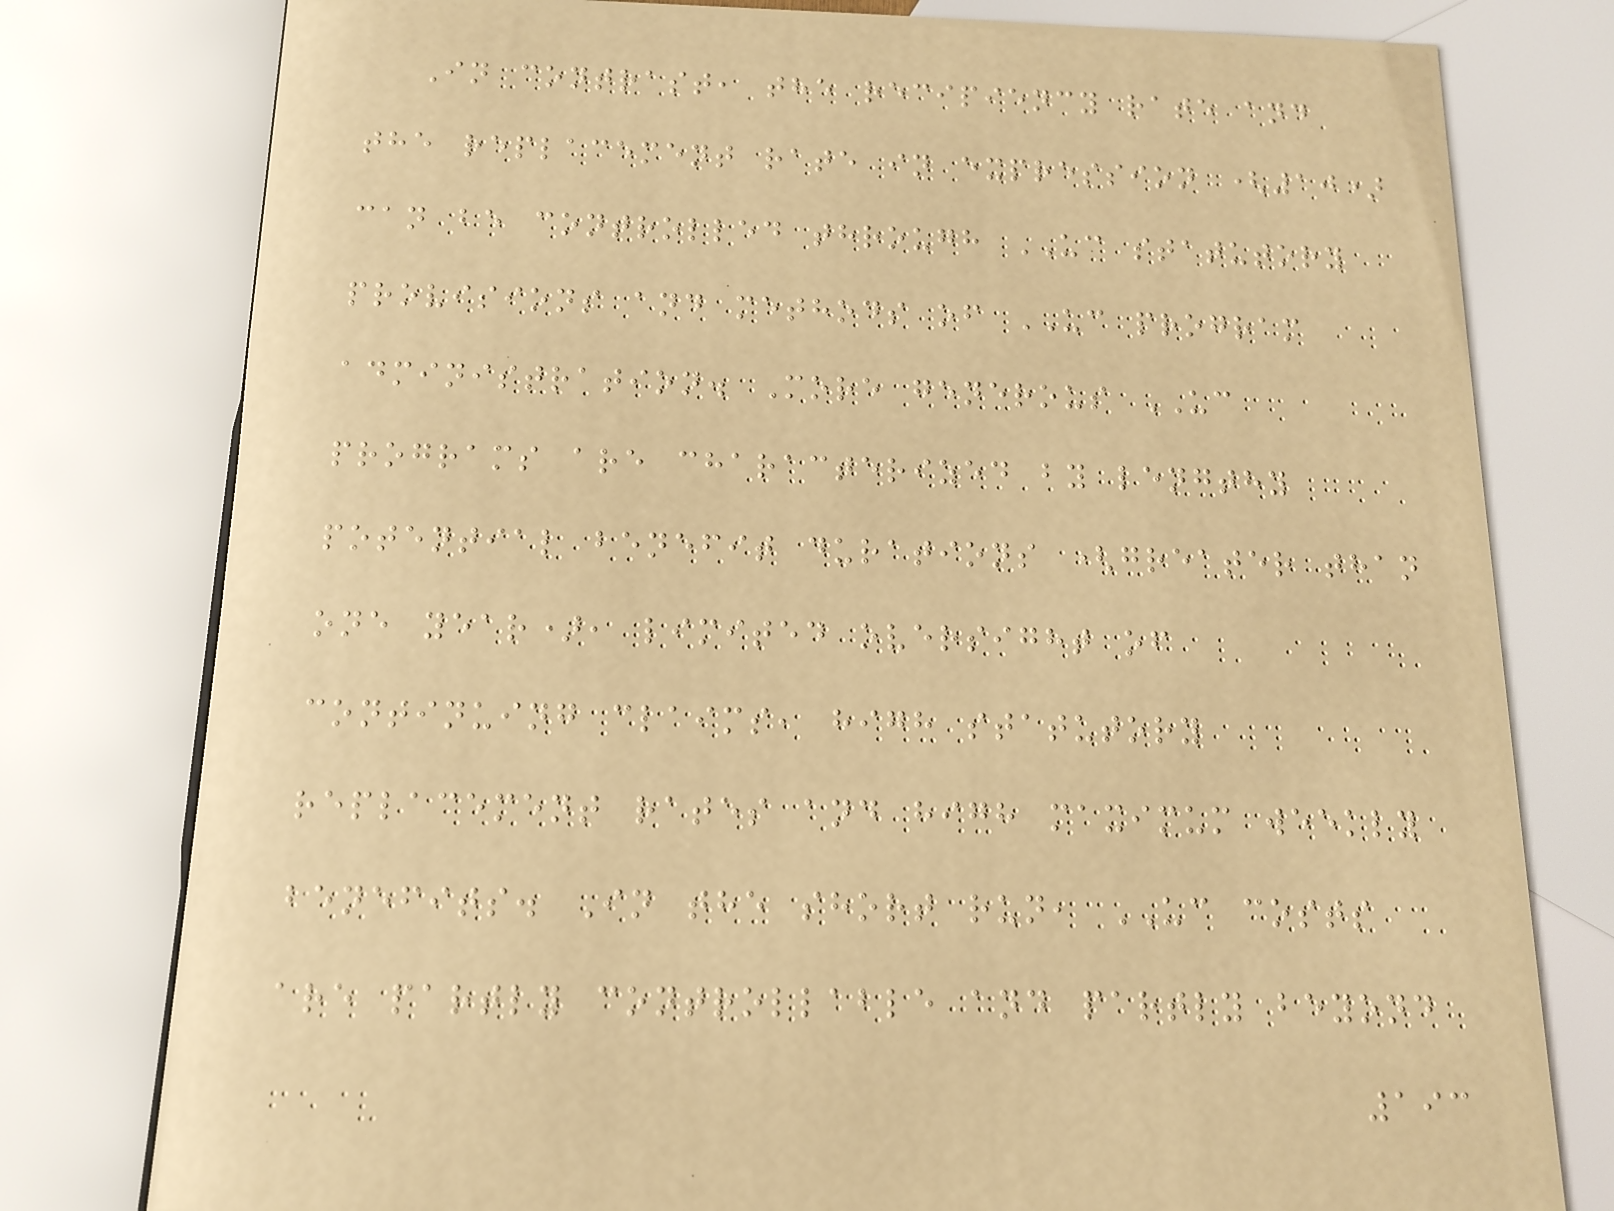In contrast, the recipiency rate and
the replacement rate in expression (10)
can be controlled through UC statutory
provisions and methods of UC program
administration. More generous UC
programs are characterized by lengthy
potential benefit durations (greater than
one year), limited oversight of
continuing claims, high statutory
replacement rates and high maximum weekly
benefits. In the short run, UC costs
are partly controllable and partly beyond
193
